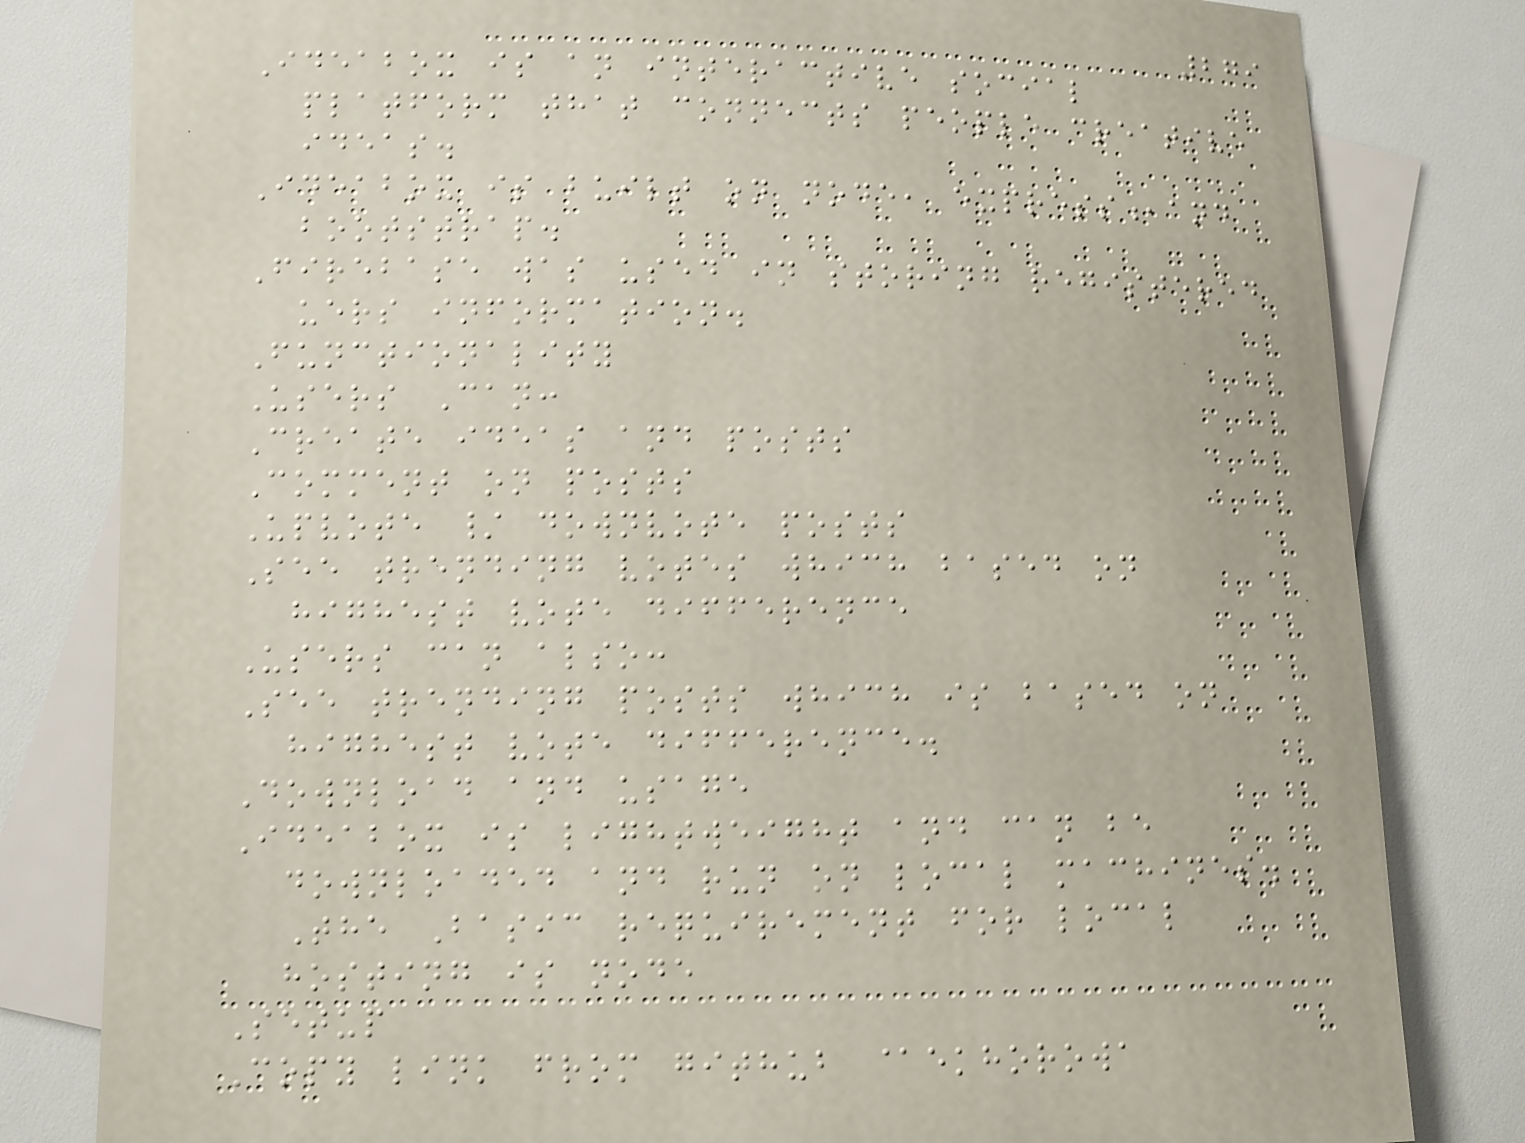279
Ideabox is an interactive social
platform that connects people creative
ideas.
Ideabox is built on node, express,and
bootstrap.
Firebase was used in storing registered
uers information.
Functionality
Users Can:
Create ideas and posts
Comment on posts
Upvote / downvote posts
See trending votes which based on
highest vote difference
Users can also:
See trending posts which is based on
highest vote difference.
Download and usage
Ideabox is lightweight and can be
downloaded and run on local machines.
The Basic requirement for local
hosting is node
Setup
Copy link from github @ekhorowa
